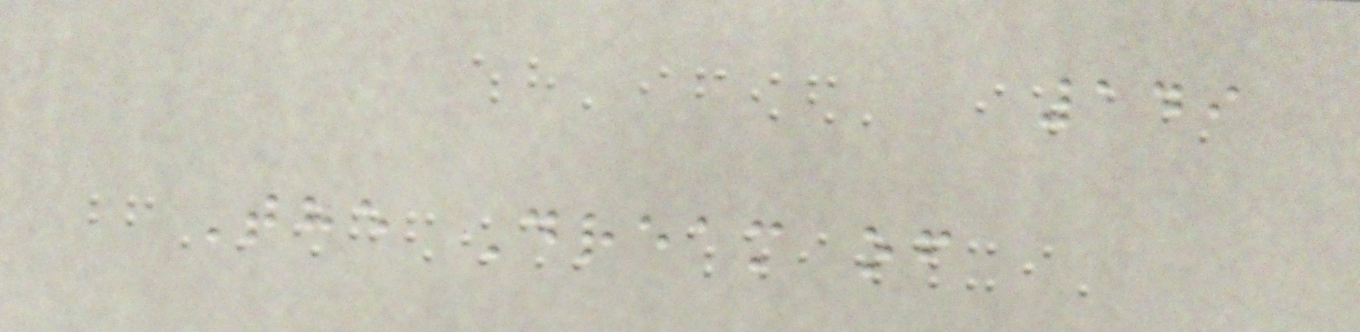149
The Dream of
